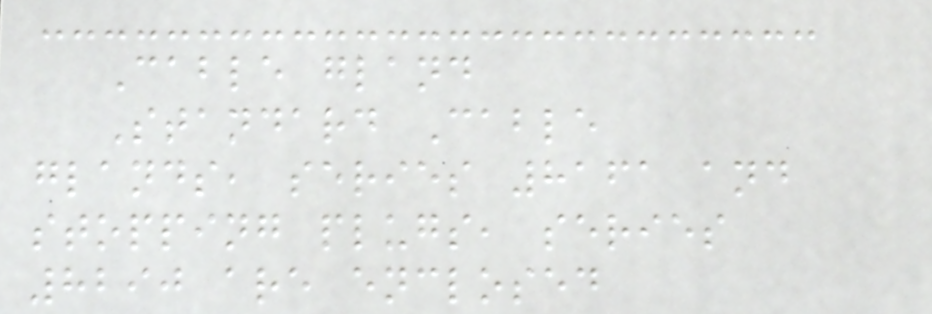Cable gland
Standard Cable
glands, series 8161 and
stopping plugs, series
8290 are enclosed
